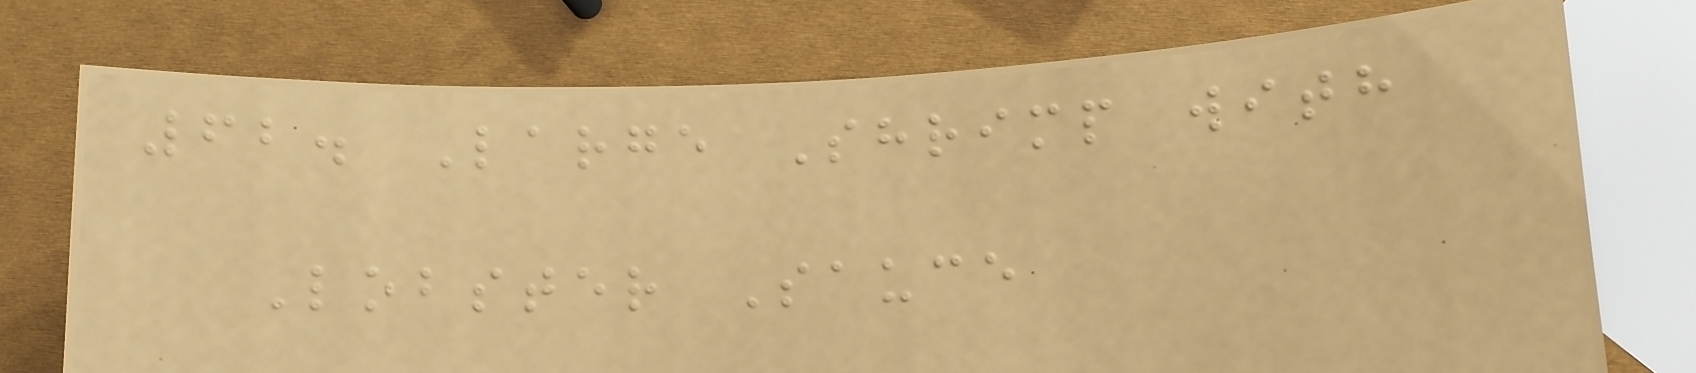62. Large Shrimp with
Lobster Sauce
